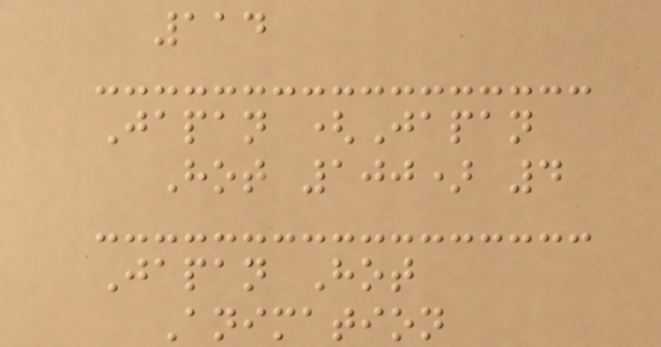114
Japan (Japan
Hot 100) 4
Japan Hot
Animation
